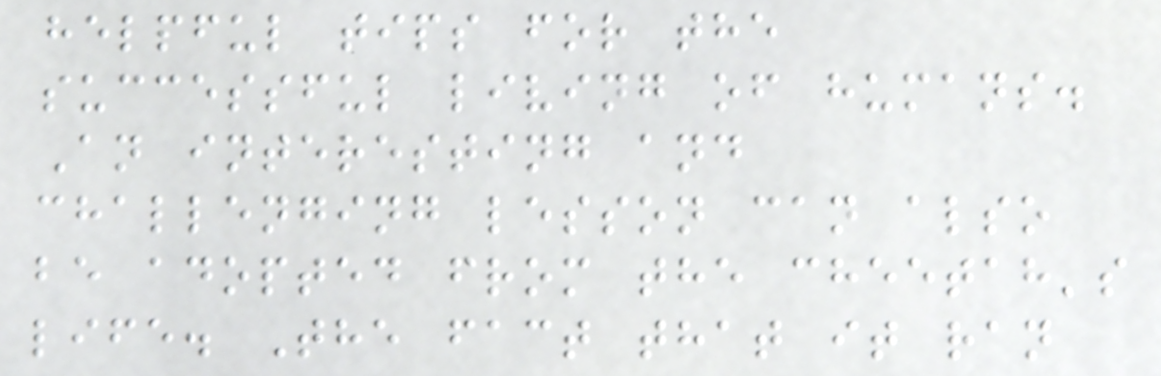helpful tips for the
successful living of humans.
An interesting and
challenging lesson can also
be adopted from the cheetah's
life. The fact that it ran
